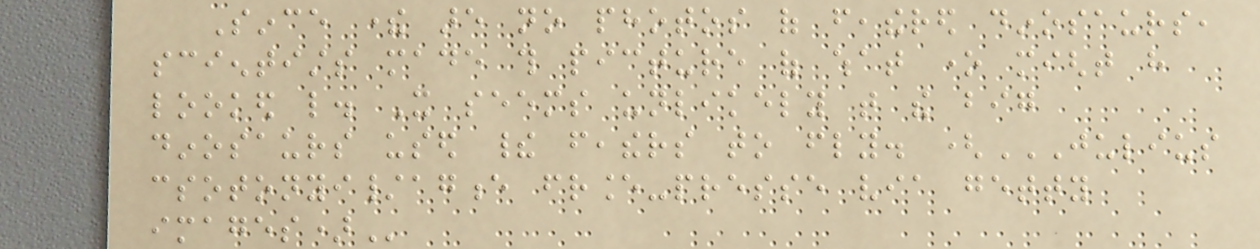Since there are no photos of feathered dinosaurs,
scientists made this picture of what one might have
looked like. It seems unlikely that the big
dinosaurs used their feathers to fly. (JULIUS
CSOTONYI/AGENCE FRANCE-PRESSE VIA GETTY
IMAGES)
